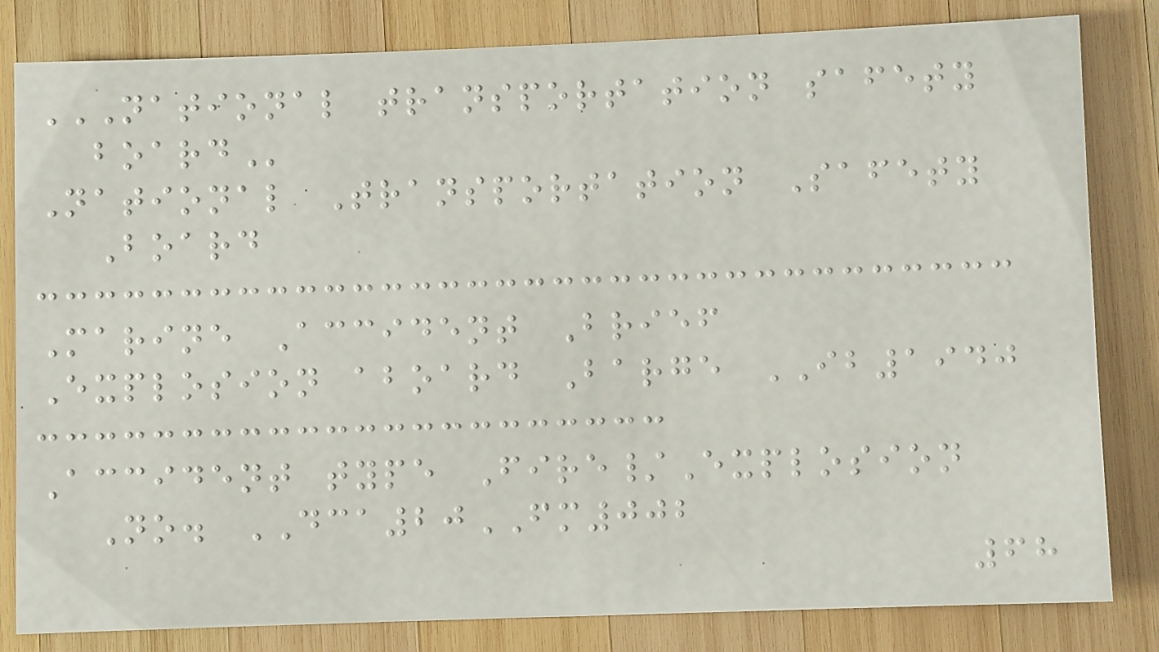NATIONAL TRANSPORTATION SAFETY
BOARD
National Transportation Safety
Board
Marine Accident Brief
Explosion aboard Barge IB1940
Accident type Fire/Explosion
No. DCA20FM002
68
